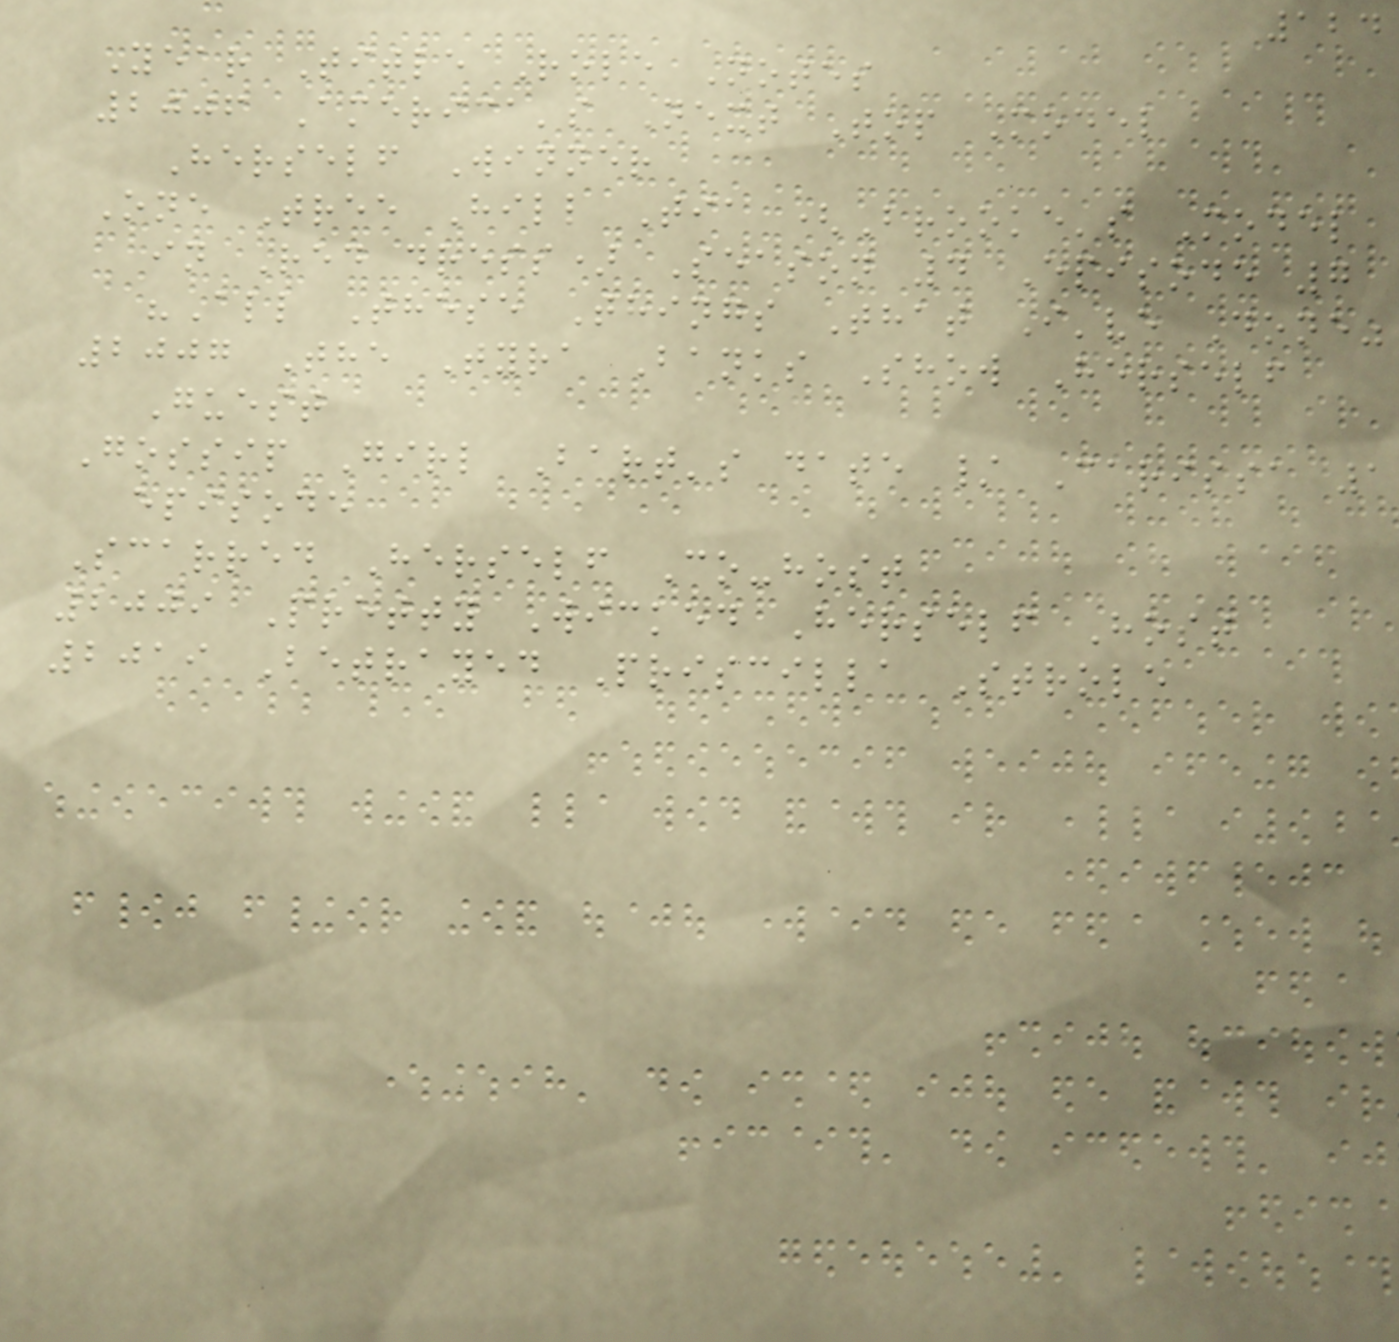124
Year Title Role Notes
2006 America's Next Top Model
Herself Winner
One Tree Hill Tia (Brooke's Model
in Red dress) Season 4 Episode 7
"All These Things That I've Done"
2007 The Tyra Banks Show Herself
Guest
Gossip Girl Bart's date / Carissa 1
episode
Scarred Herself Co-host
2009 Pretty Wicked Herself Host
2019 Betrayed Priscilla Strole
